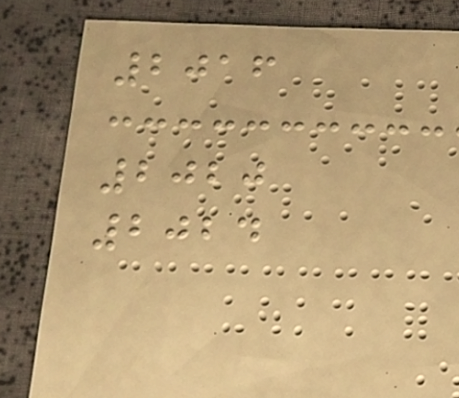2016
2020
2024
